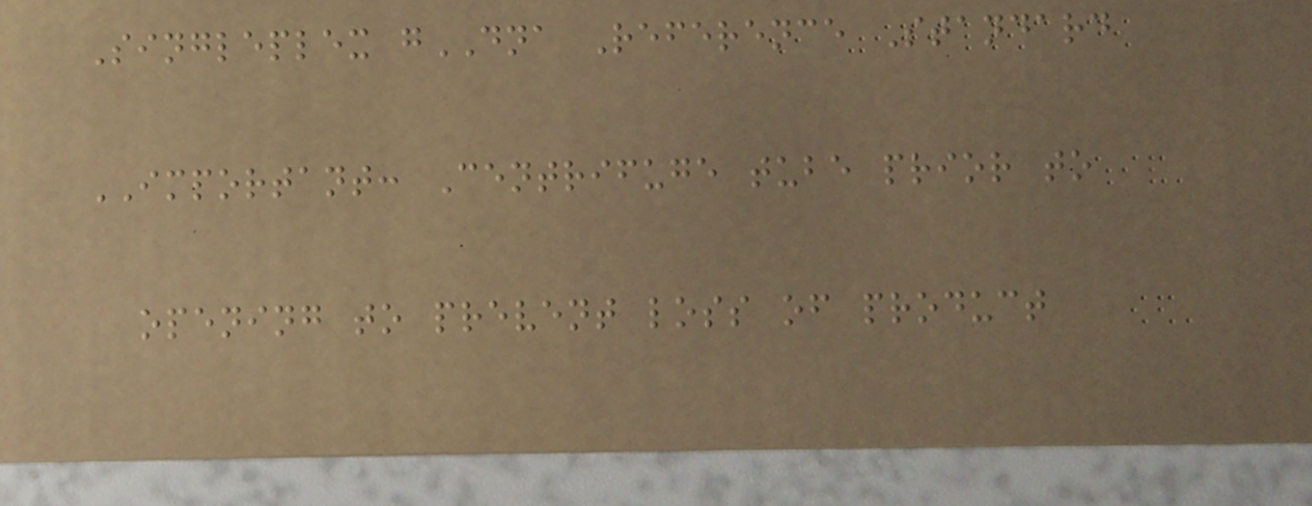Singleplex gDNA Reference Standard
IMPORTANT: Centrifuge tube prior to
opening to prevent loss of product
